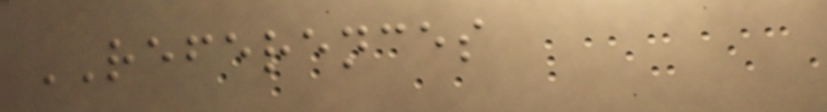REFERENCES
